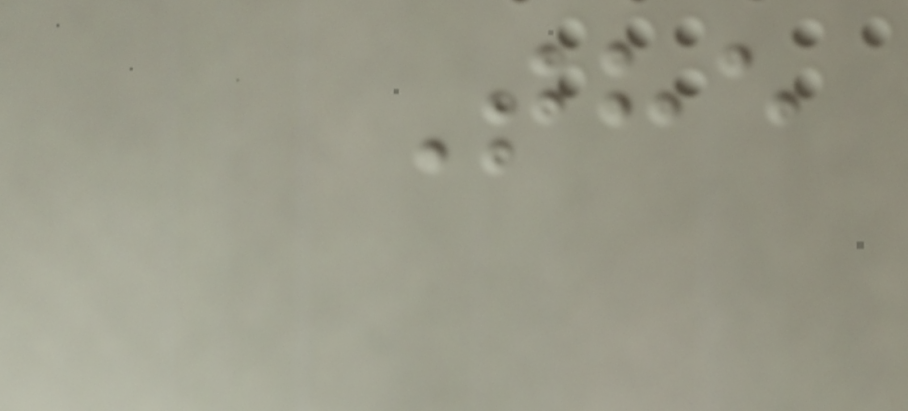The
